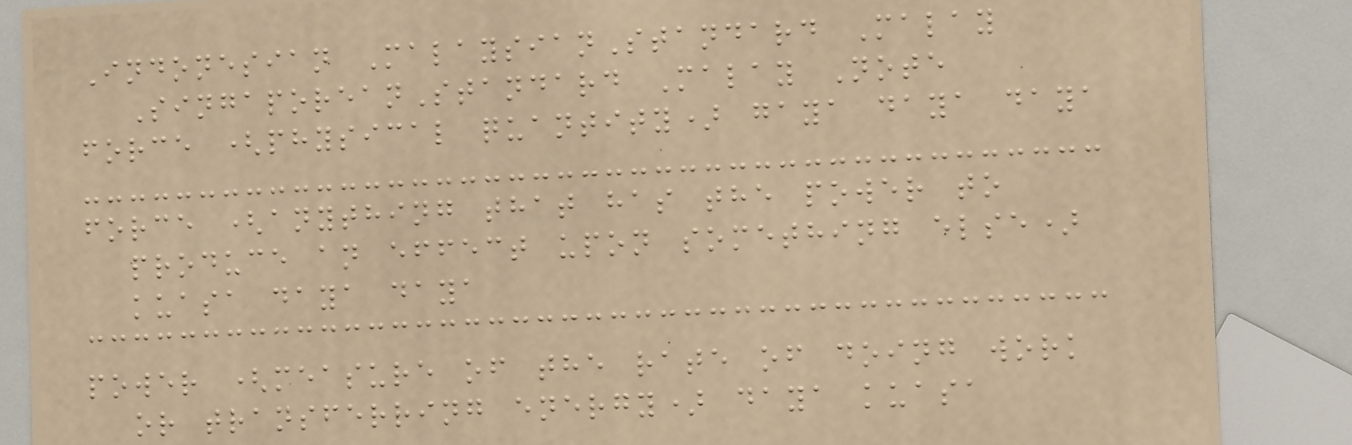Indonesian MalaysianStandard Malay
SingaporeanStandard Malay Note
force (physical quantity) gaya daya daya
force (anything that has the power to
produce an effect upon something else)
kuasa daya daya
power (measure of the rate of doing work
or transferring energy) daya kuasa
